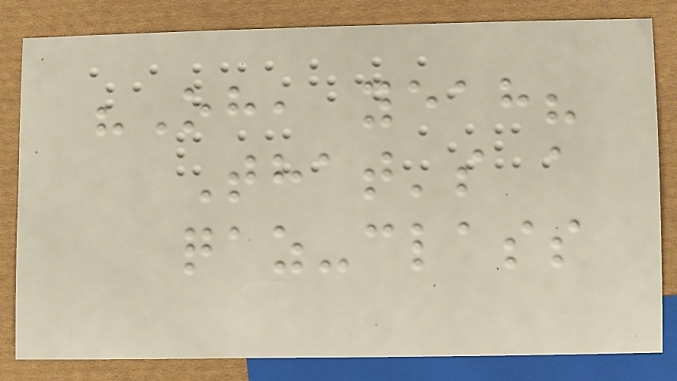"Oh, yeah?
That's a
qaz-class
